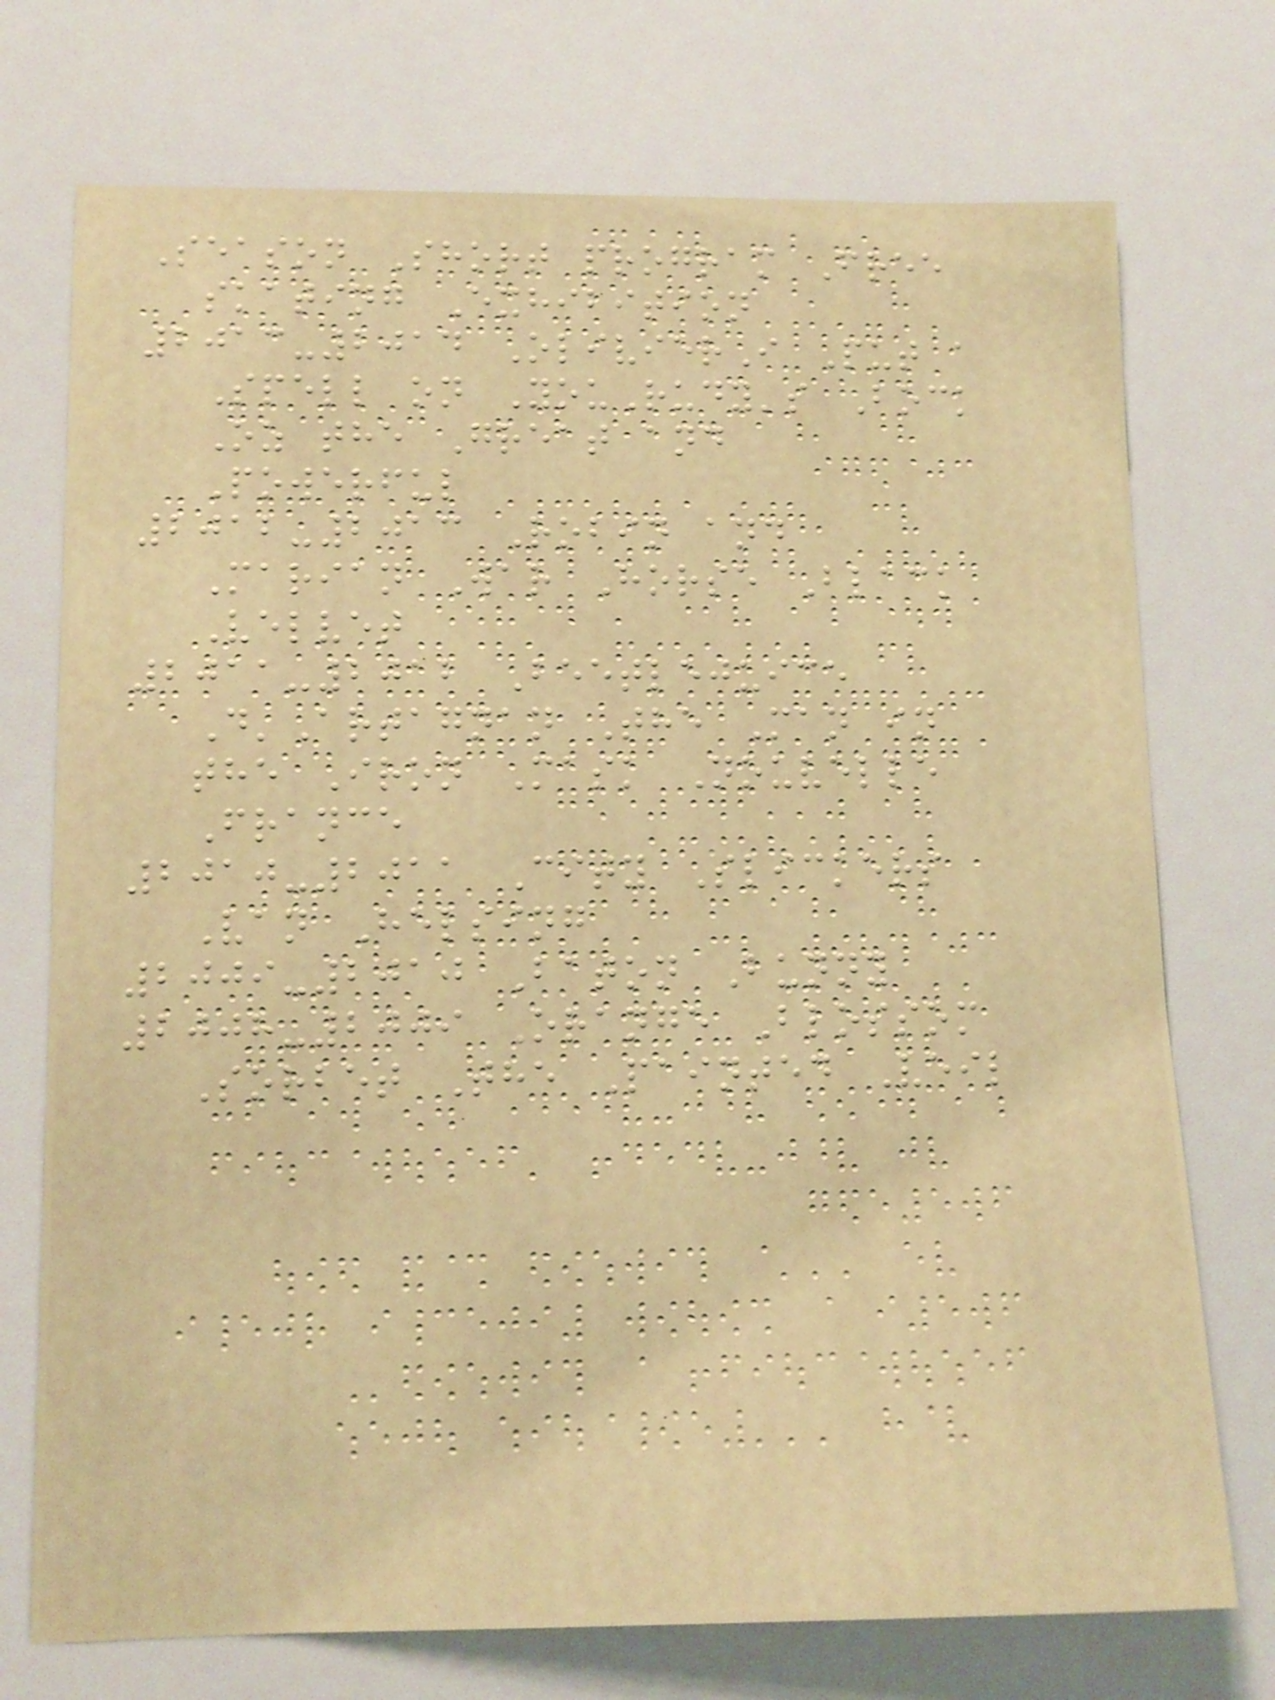Season Short program Free
skating Exhibition
2013-2014 OlivierI Put a
Spell on YouRudy's Bock
Oz the Great and
Powerful
2012-2013 Robin and
Marian War Horse Black
Velvet
2011-2012 Beetlejuice
D'Artagnan The Man in
the Iron Mask Nouvelle
France
2010-2011 City Slickers
Van Helsing
2009-2010 Baton Bunny
2008-2009 Orange Blossom
Sorbet The Painted Veil
